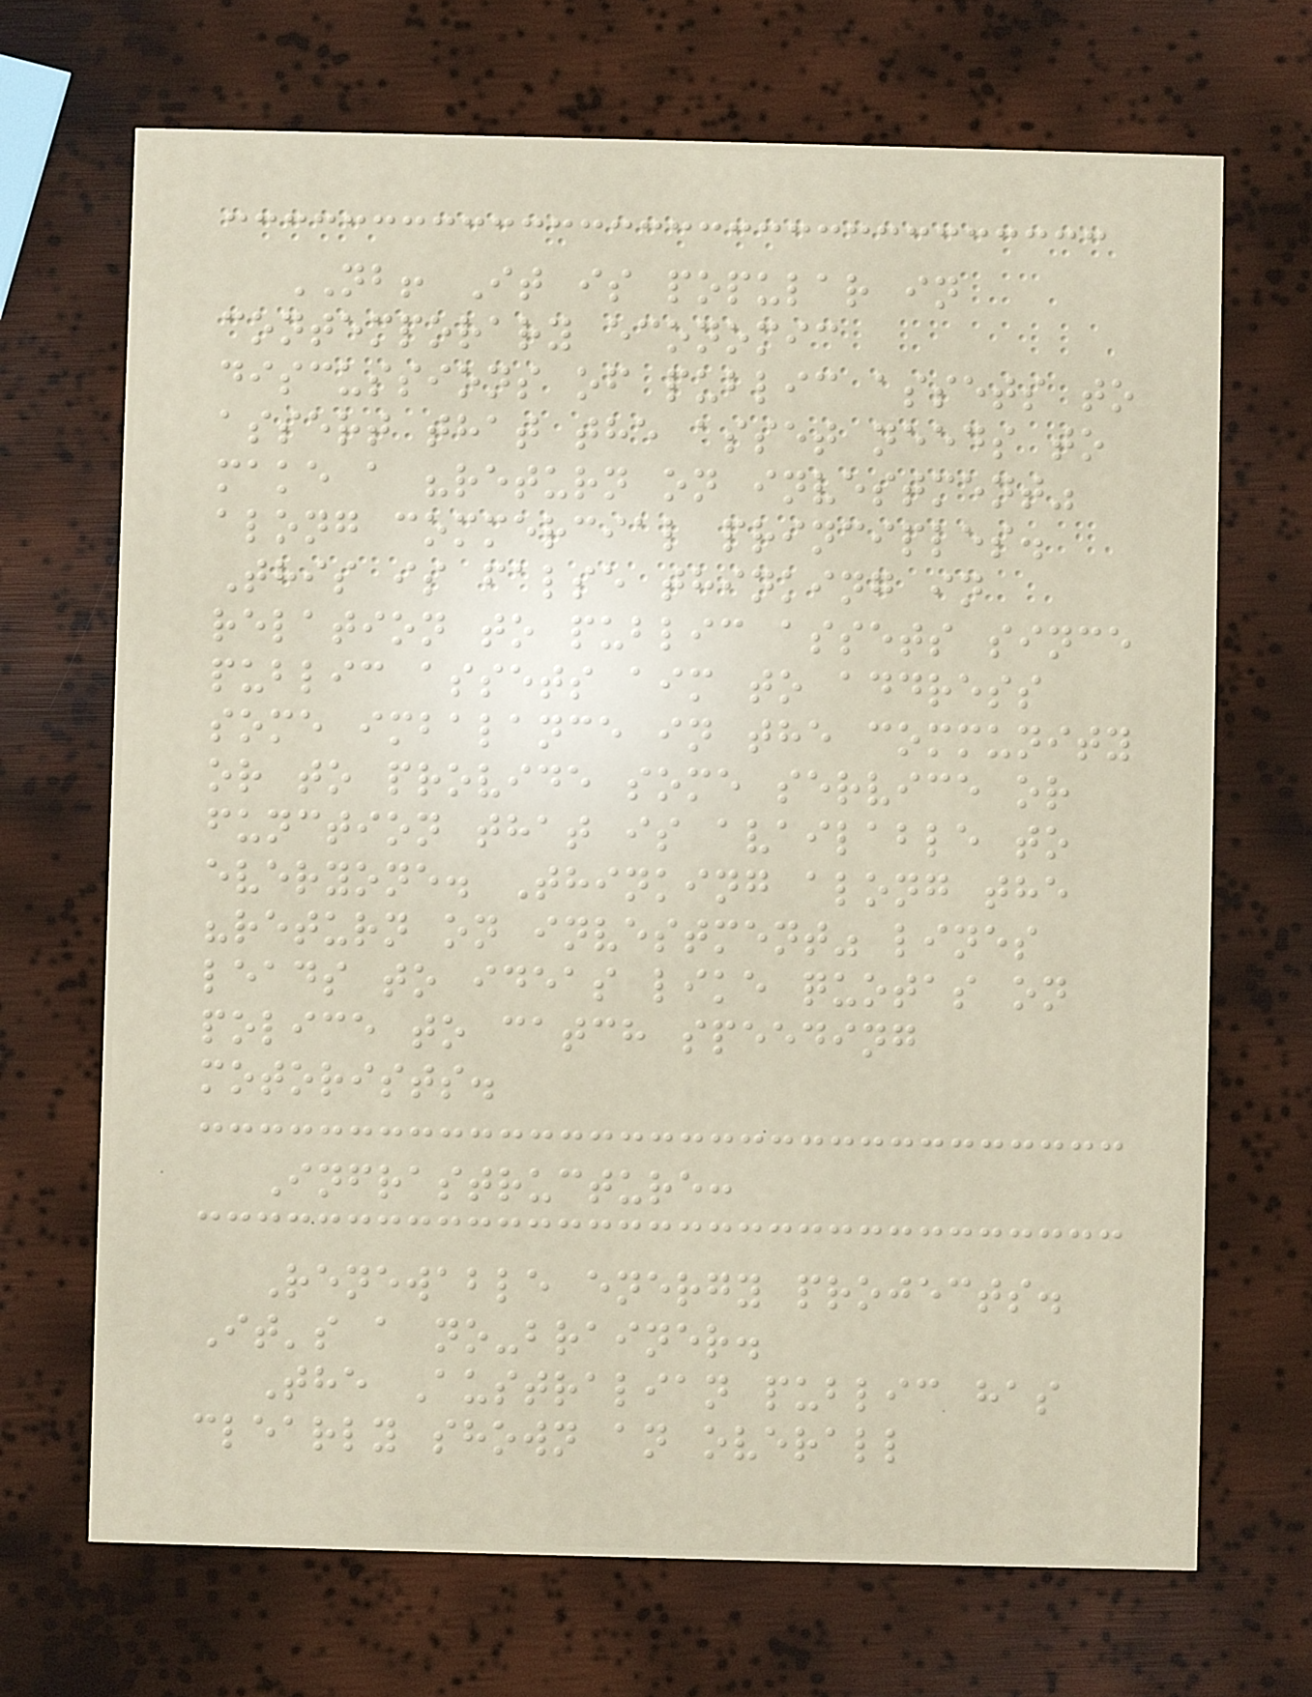NB! It is popular in
contemporary economic
discussions of public assets to
assert that the asset needs to
make a "return on investment"
along commercial principles.
This is false thinking in
relation to public assets since
public assets aim to address
some imbalance in the community
or to provide some service or
function that is available to
everyone. Thinking along the
"return on investment" lines
leads to ideas like quotas on
police to catch speeding
motorists.
Infrastructure:
Renewable energy projects.
It's a no-brainer.
The Australian public has
clearly shown an overall
